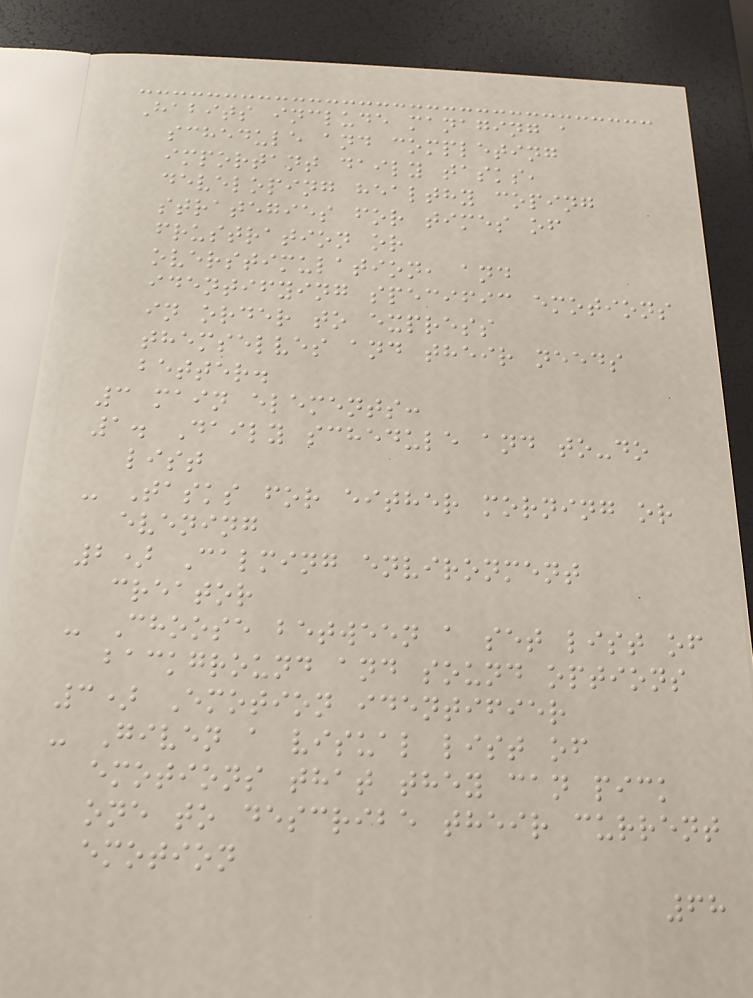Habits include managing a
schedule and completing
important daily tasks,
developing healthy coping
strategies for times of
frustration or
overstimulation, and
identifying specific emotions
in order to express
themselves and their needs
better.
3 main elements:
1. Daily schedule and to-do
list
- Tasks for either morning or
evening
2) Calming environment
creator
- Choose between a set list of
background and sound options
3) Emotion identifier
- Given a visual list of
emotions that they can pick
one to describe their current
emotion
68
